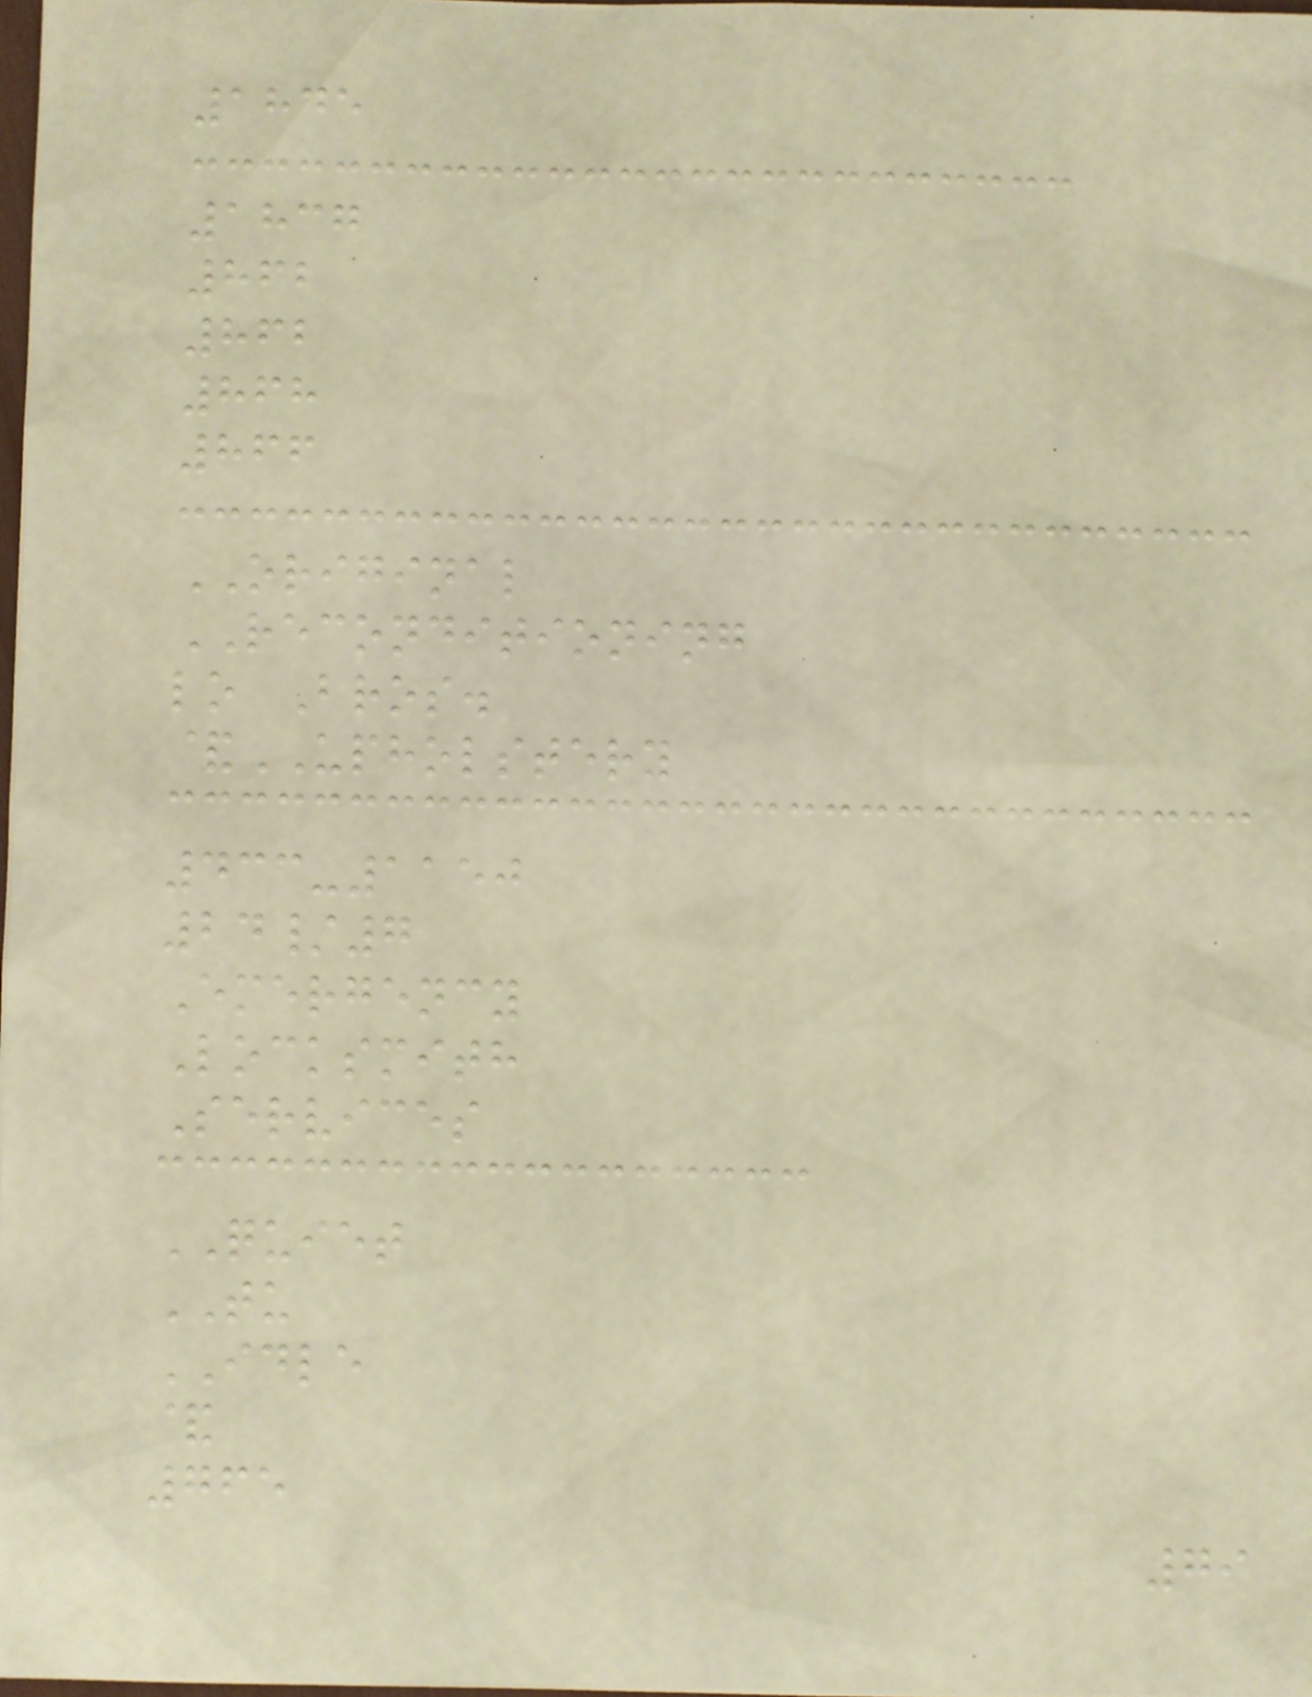1845
1837
862
862
868
866
ORIGINAL
RECONDITIONING
lo Bros.
&UPHOLSTERY
433-1150
24/7
Emergency
Locksmith
Services
QUIET
TU
IDLE
&
765
79
